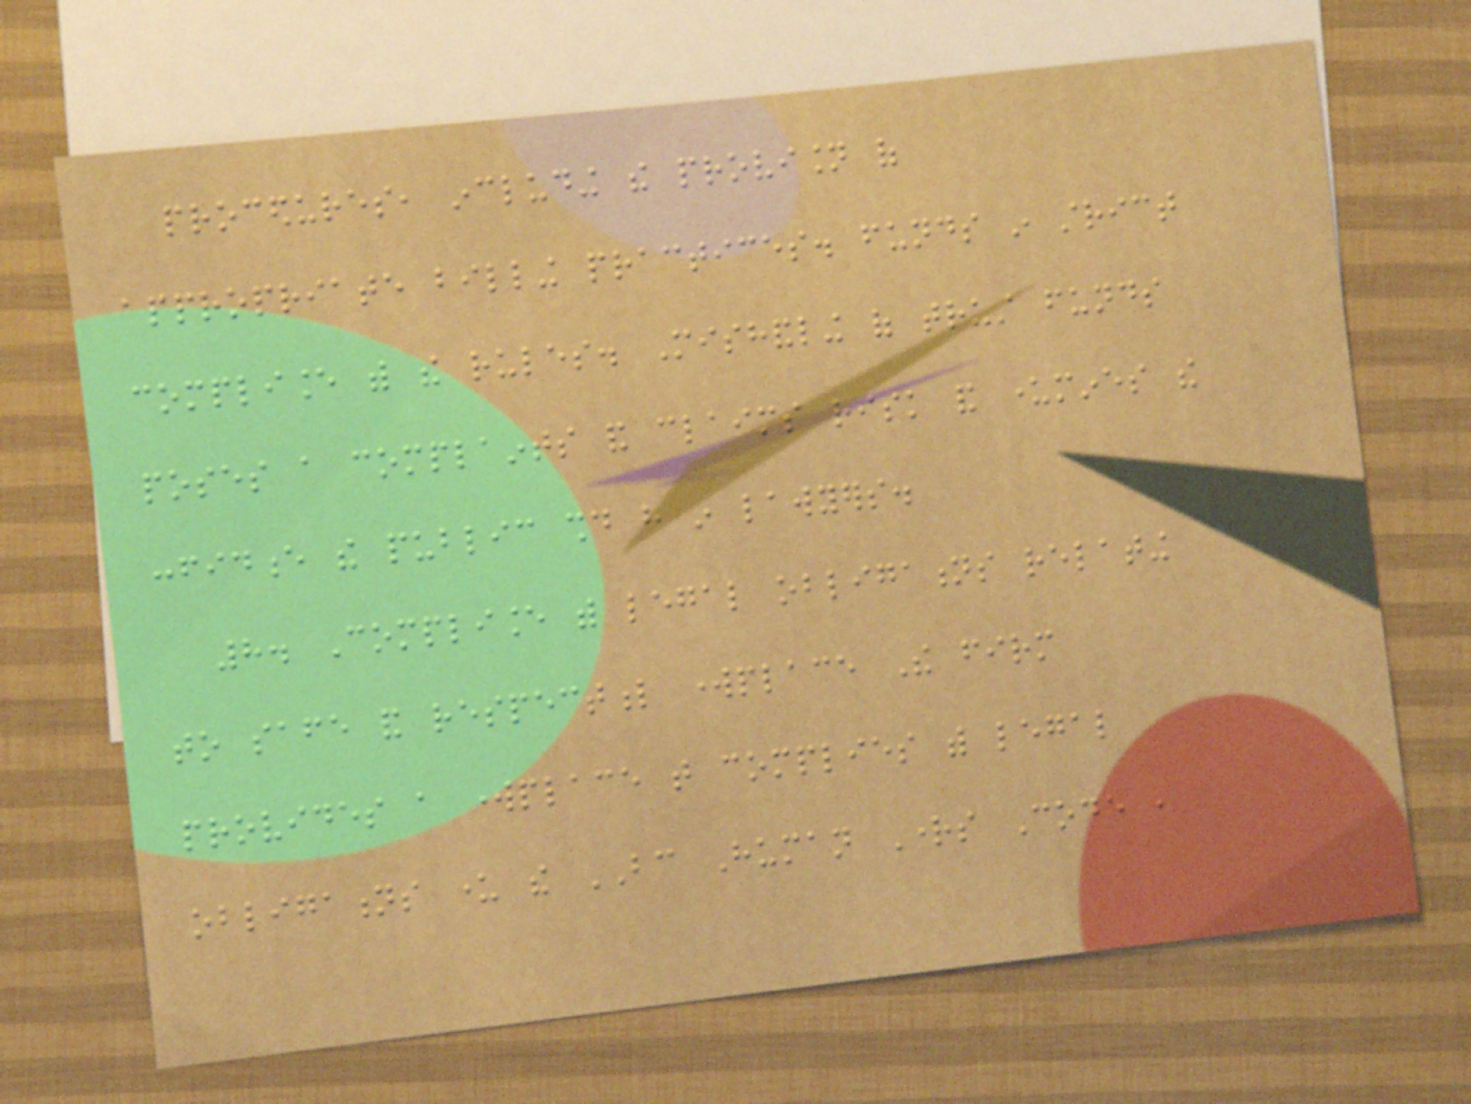procedures, including the provision of
appropriate billing practices. funds in strict
compliance with the rules. Mishandling of trust funds
poses a complaints and claims risk and undermines the
confidence the public should have in lawyers.
8. Compliance with legal obligations relating
to safe and respectful workplace The firm
provides a workplace that complies with legal
obligations under the BC Human Rights Code ,
